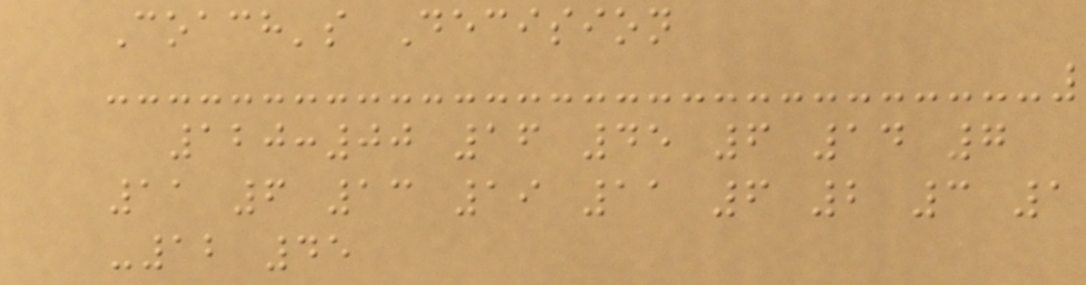Coach's Decision
120:00 16 45 6 14 7
11 6 13 19 11 6 2 3 1
-12 45
